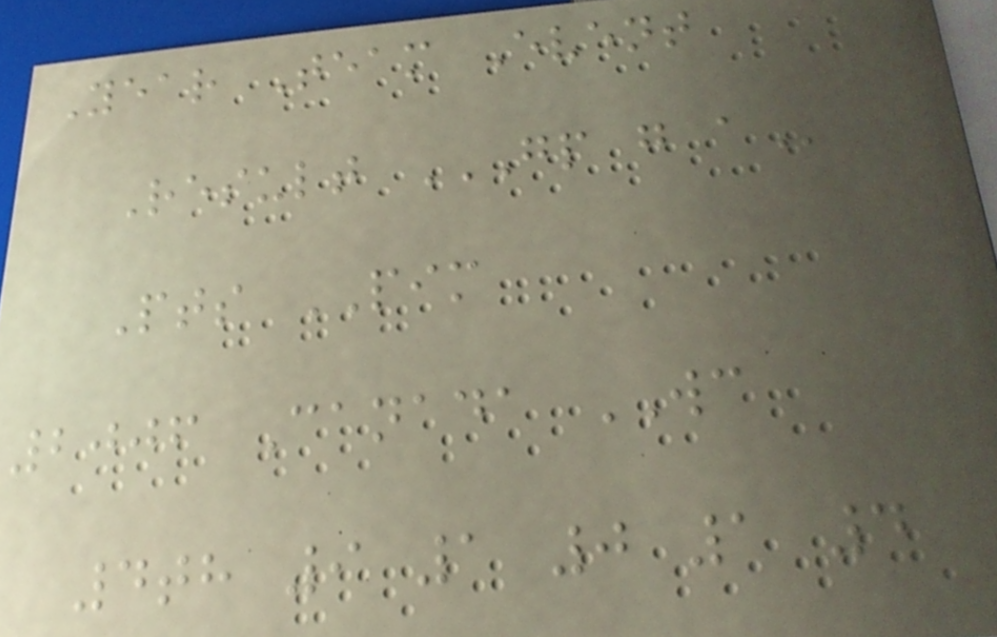Year Team Event
Result GP G A
Pts PIM
2006 Canada WC
4th 9 1 0 1 4
